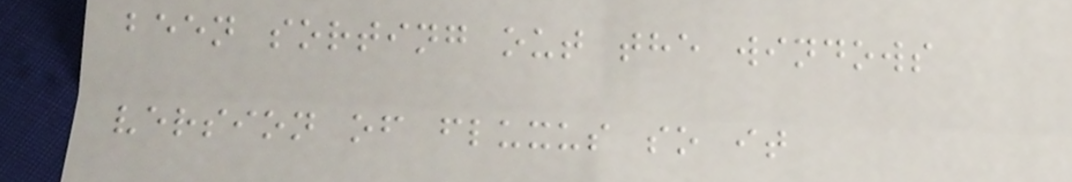been sorting out the windows
version of fluxus so it
